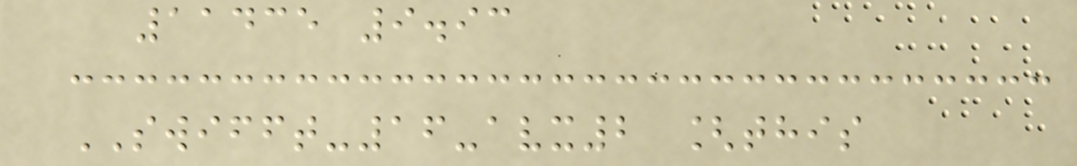11435 9.93
SWIFFT-16-avx2 [this
